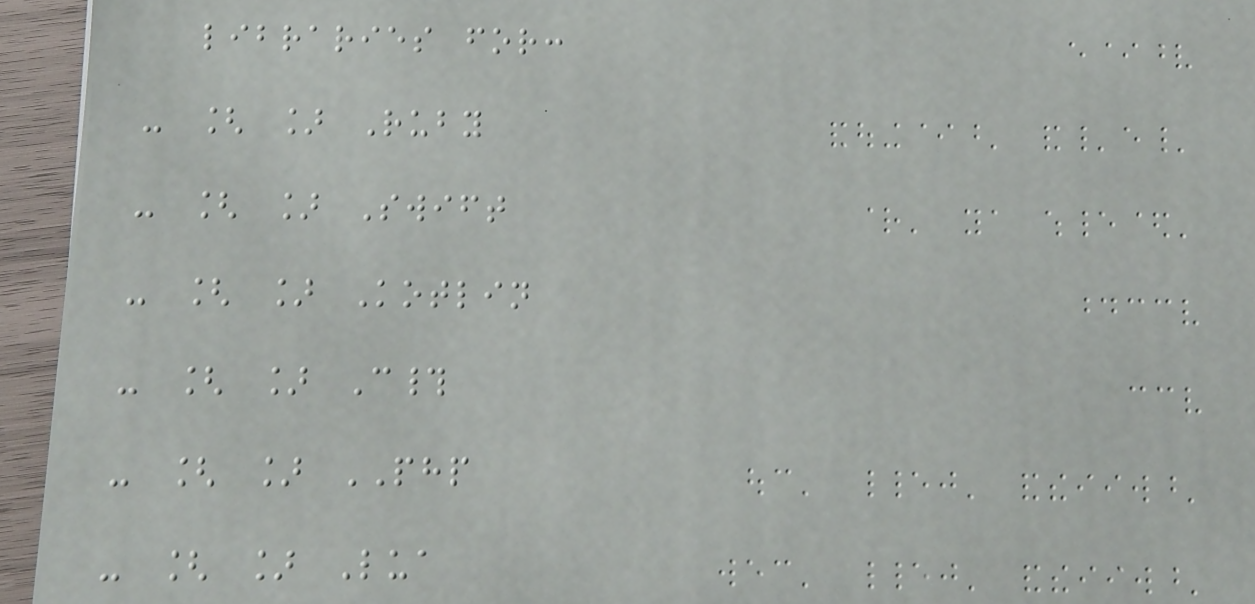libraries for:
- [ ] Ruby
- [ ] Swift
- [ ] Kotlin
- [ ] C#
- [ ] PHP
- [ ] Lua
